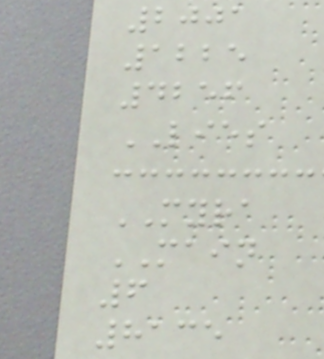2001
1225
4256
LIES
MYRA
MAIN
6
8135
